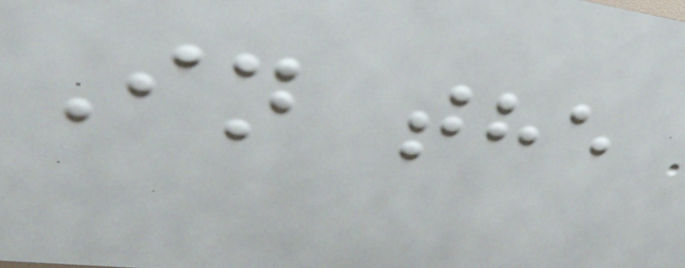In the
